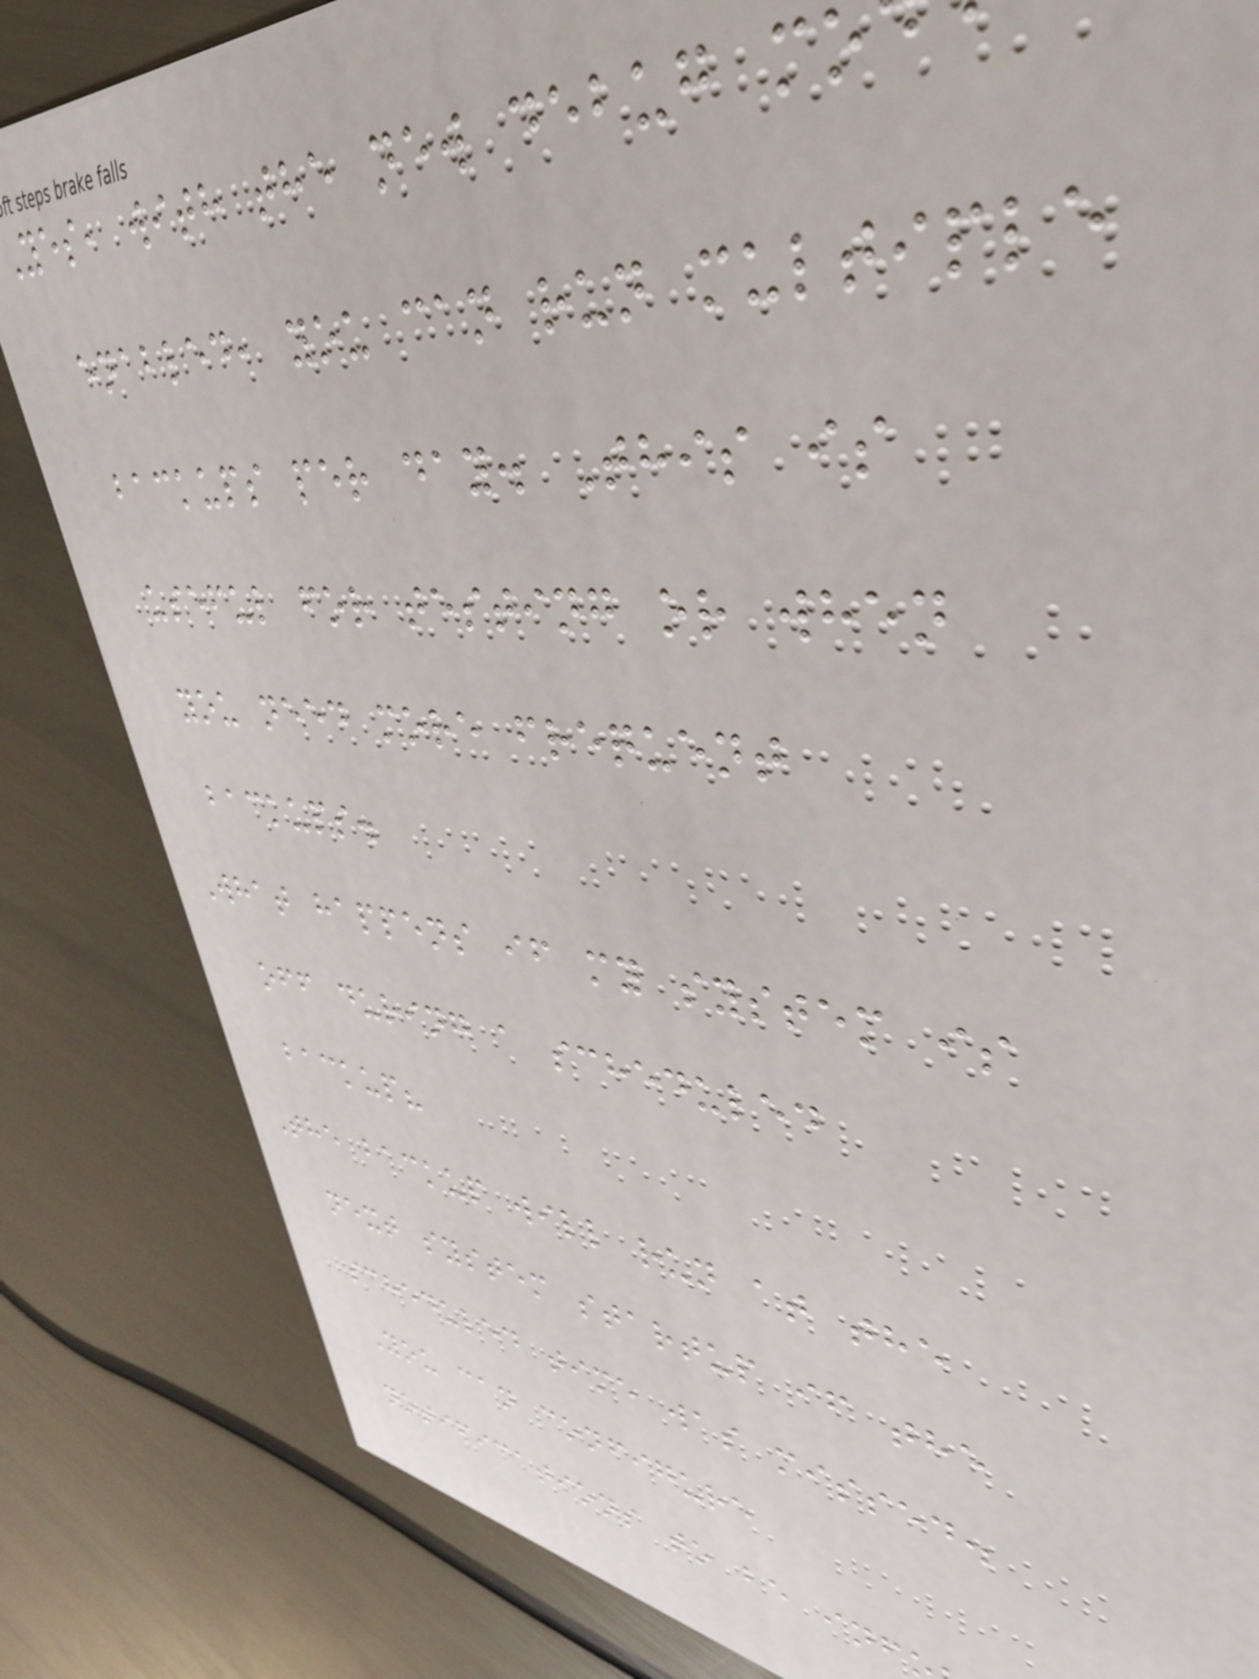yes, with the new debug mo
enabled, you can run multiple
backups per day. This is
useful for testing or when
you need more frequent
backups.
What happens if my system is
off during a scheduled
backup?
The backup will run at the
next system startup if the
scheduled time was missed.
You can configure
notifications to be inf
